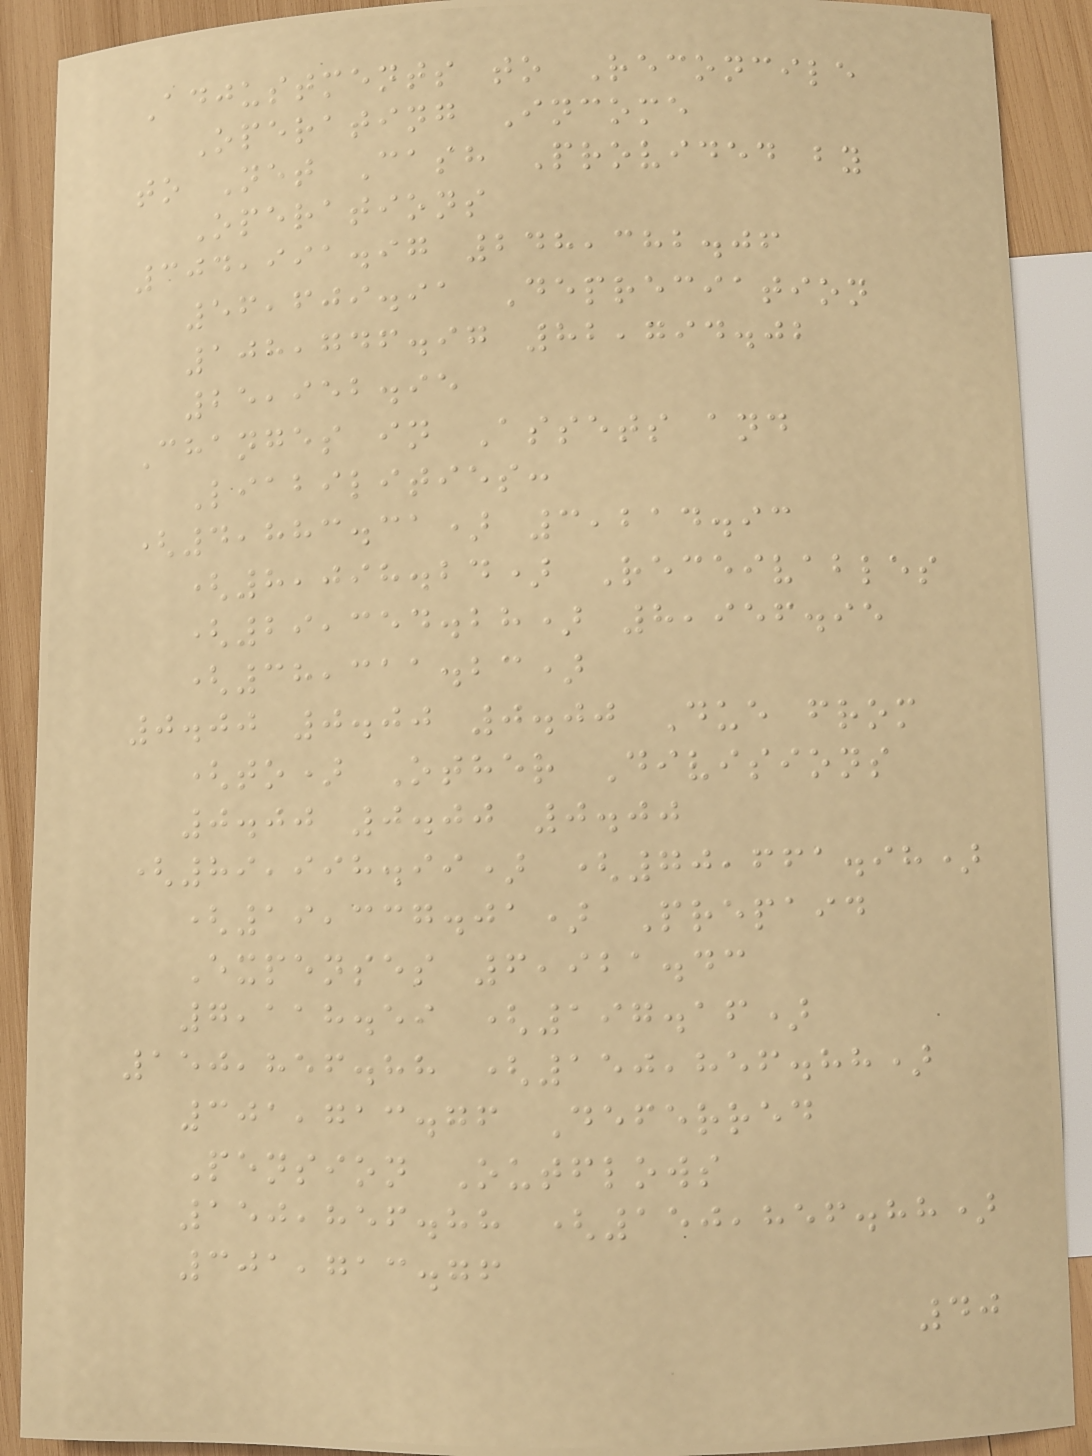Adjustments to Reconcile
Operating Income
to Net Cash Provided by
Operations
304,991.97 248,382.06
56,609.91 Depreciation
108,746.97 82,794.02
25,952.95
Changes in Assets and
Liabilities:
(4,883.31) 3,214.93
(8,098.24) Receivables
(29,354.28) 8,956.95
(38,311.23)
0.00 0.00 0.00 Due from
(to) Other Divisions
0.00 0.00 0.00
(89,998.99) (70,661.98)
(19,337.01) Prepaid
Expenses 6,921.43
7,118.59 (197.16)
150,856.88 (150,856.88)
301,713.76 Deferred
Pension Outflows
150,856.88 (150,856.88)
301,713.76
40
